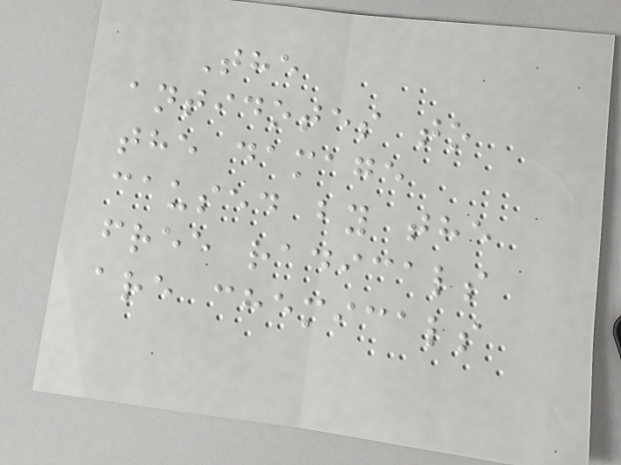The
antidotes to
the damage
caused by the
free radicals
are chemicals
